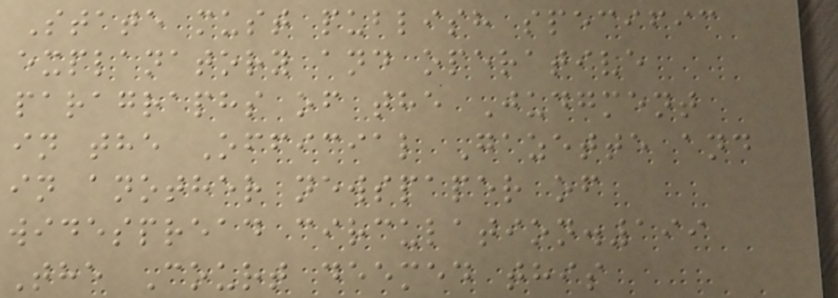State must publish specific
explanatory and operative
paragraphs of the Judgment
in the Official Gazette and
in another newspaper of
widespread circulation.199
The Court deemed this
